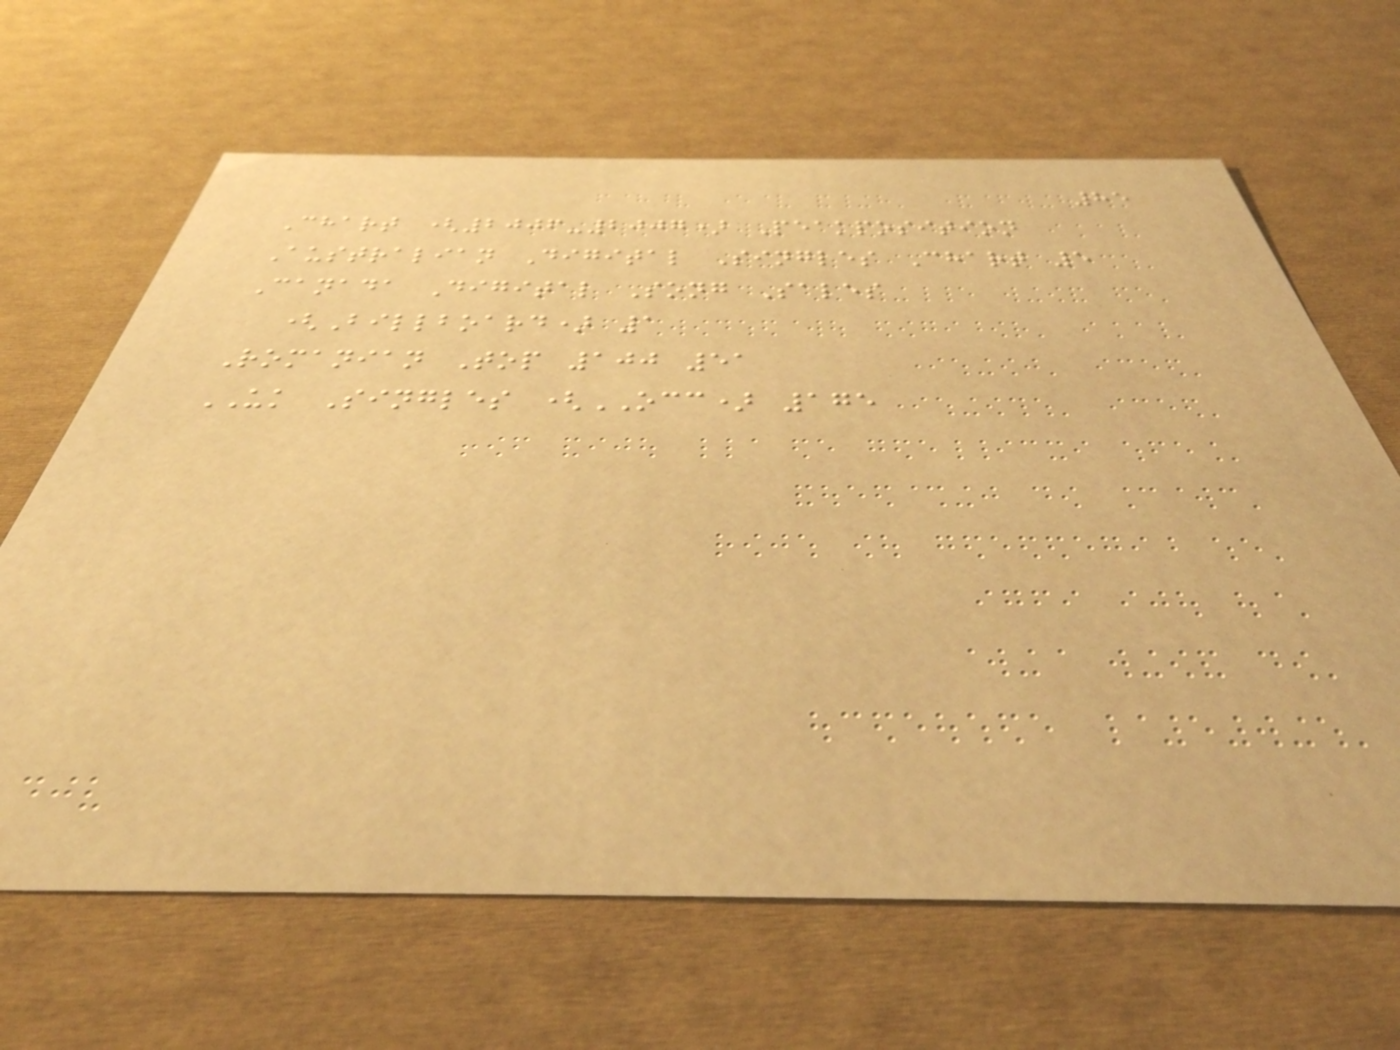85
Chart (2006-2007) Peakposition
Australian Digital Singles Chart 5
Canada Digital Song Sales
(Billboard) 1
Romanian Top 100 51
UK Singles (OCC) 175
